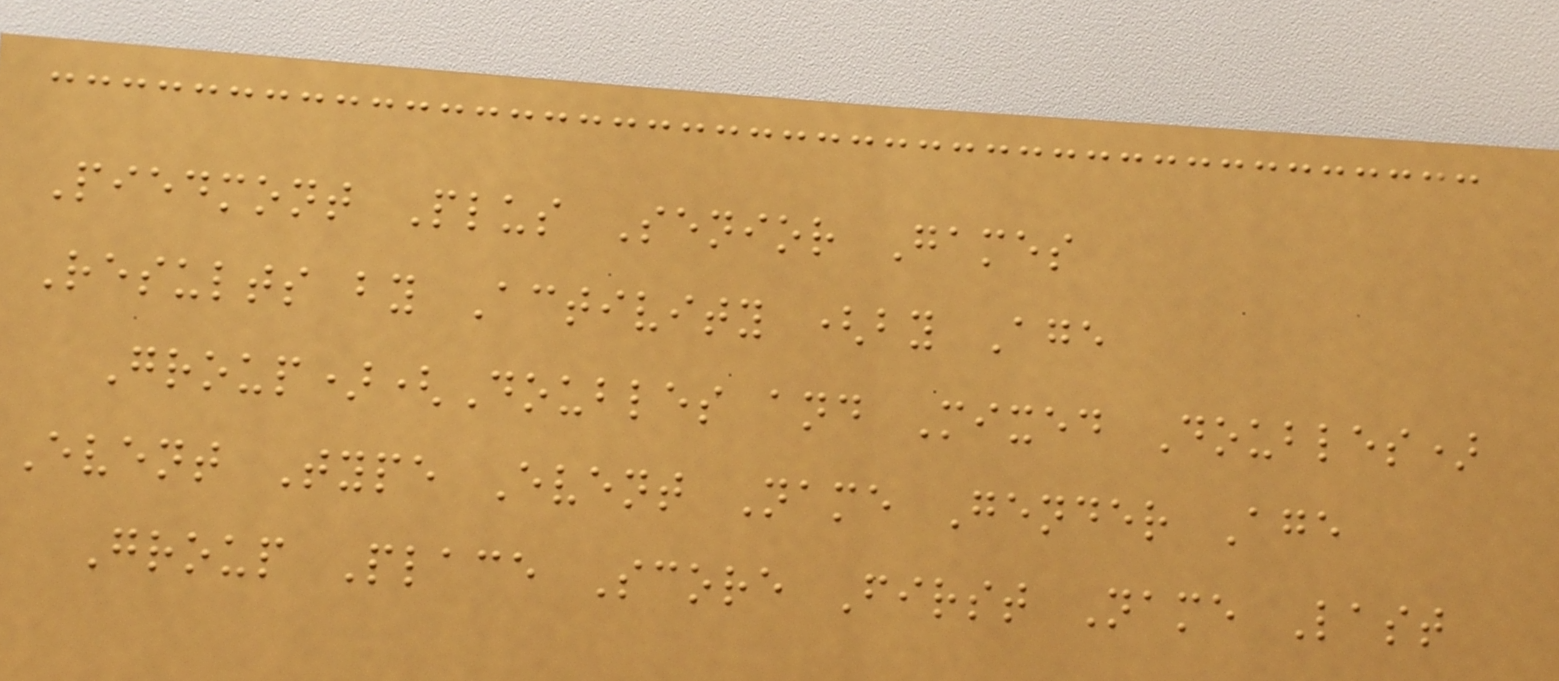Piedmont Plus Senior Games
Results by Activity (by Age
Group)(Doubles and Mixed Doubles)
Event Type Event Name Gender Age
Group Place Score First Name Last
